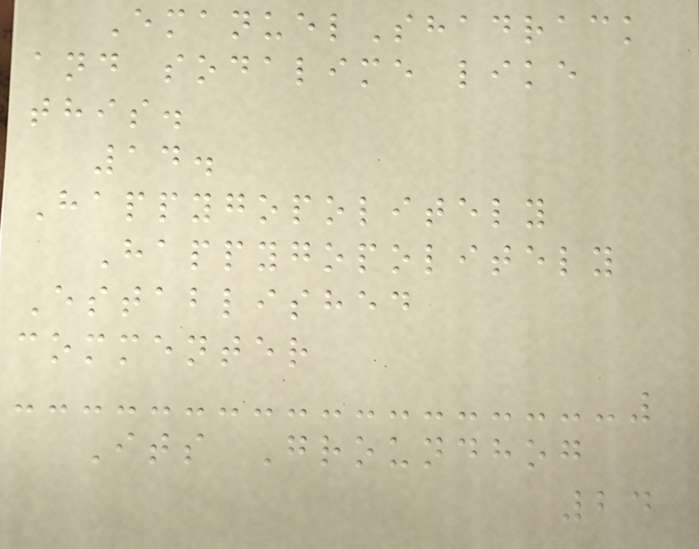EmanuelShadrack
and sodalime like
this.
14.
Happygopolitely
Happygopolitely
Established
commenter
Its Groundhog
24
